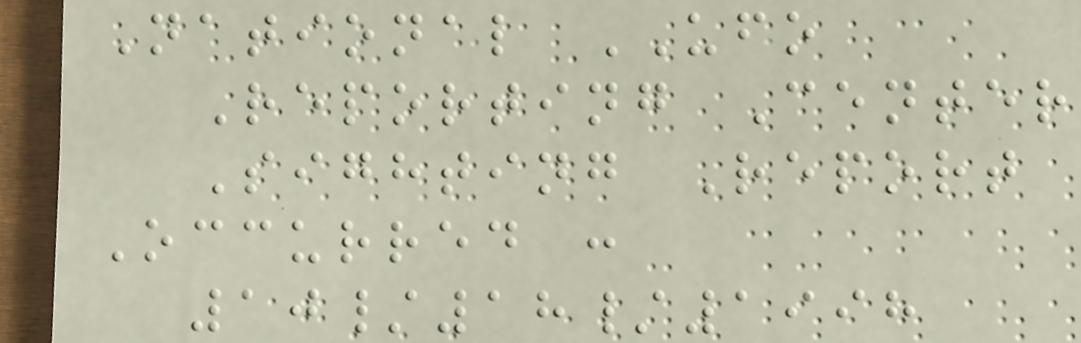National UFO
Reporting Center
Sighting Report
Occurred :
10/18/1998
